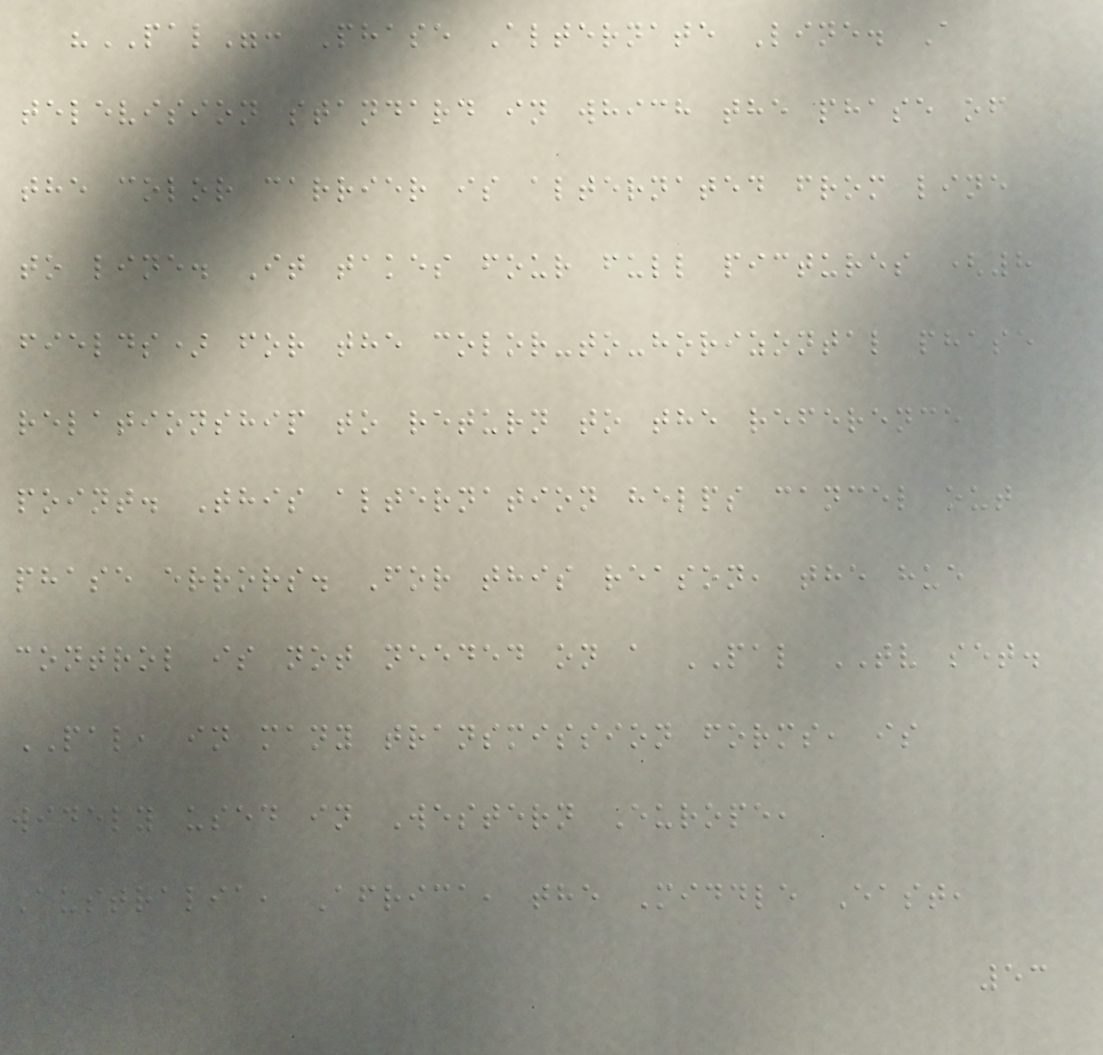"PAL": Phase Alternate Line. A
television standard in which the phase of
the color carrier is alternated from line
to line. It takes four full pictures (8
fields) for the color-to-horizontal phase
relationship to return to the reference
point. This alternation helps cancel out
phase errors. For this reason, the hue
control is not needed on a PAL TV set.
PAL, in many transmission forms, is
widely used in Western Europe,
Australia, Africa, the Middle East,
53
